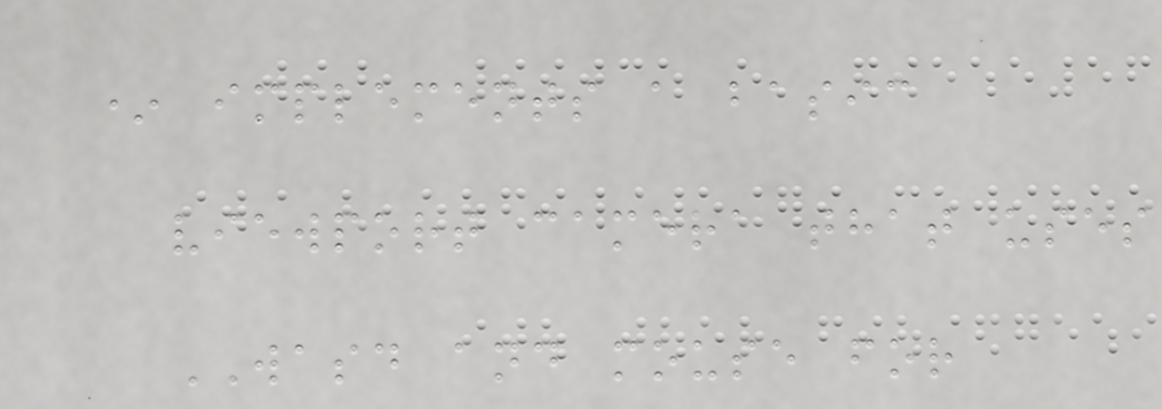* implements a basic
viewport camera that uses
WASD and mouse for
